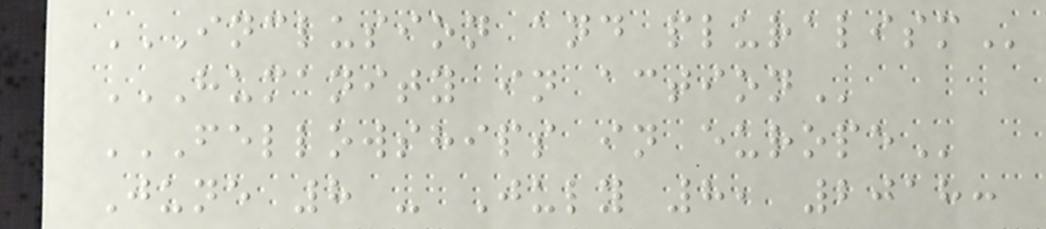INCLUSION AND PLURALISM
HUMANITY IN ACTION
FELLOWSHIPS IN EUROPE
June 8 - July 8, 2018:
